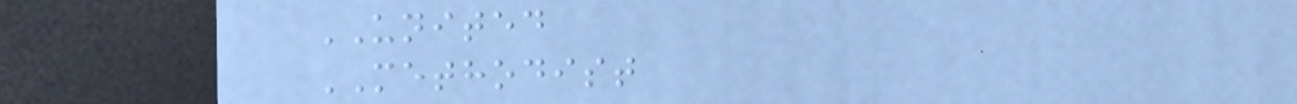UNITED
METHODIST
